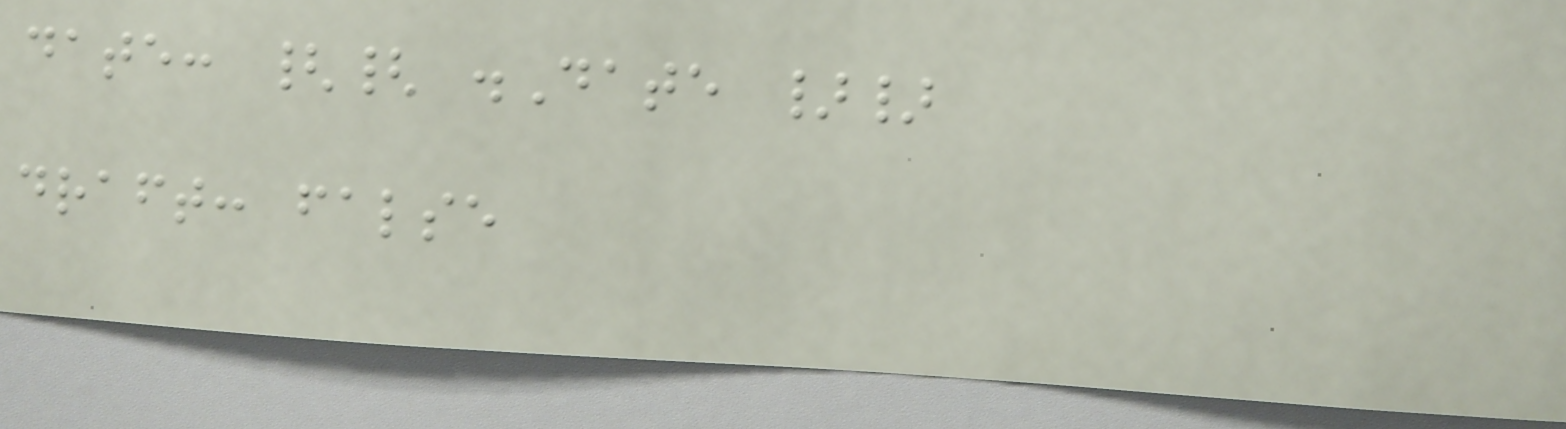date: {{ .Date }}
draft: false
